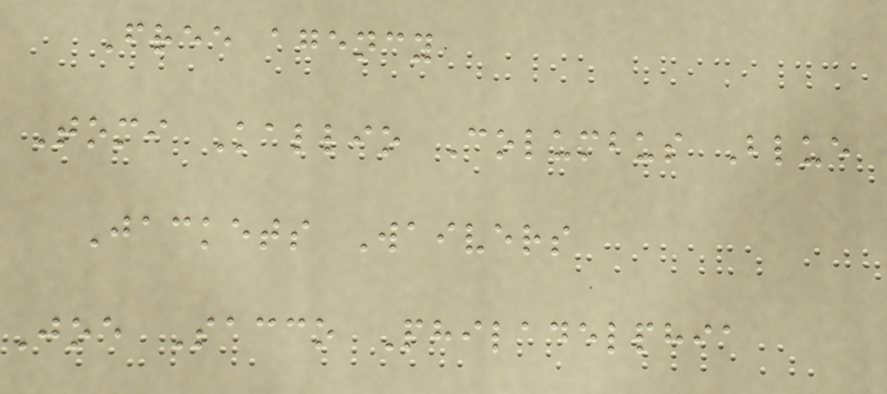Free agency
Tomi Kallio Columbus Blue
Jackets Waivers
Joe Sacco Philadelphia
